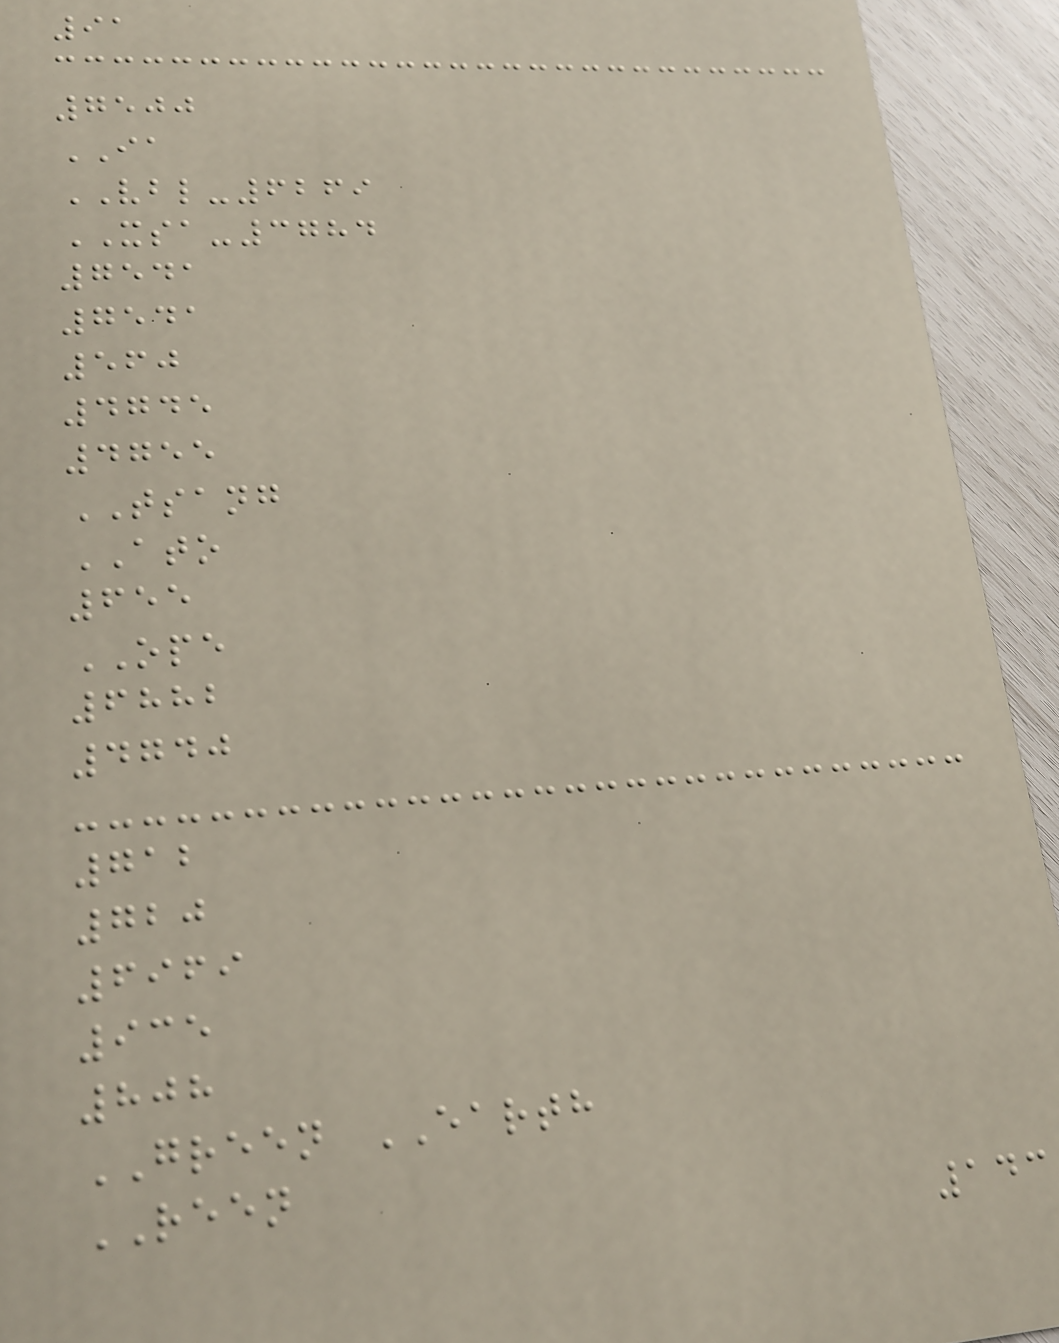91
7500
IA
VBL-6269
XSA-3784
7541
7541
560
4745
4755
TSANG
ATO
655
OPE
6882
4740
712
720
6969
935
808
GREEN EARTH
REEN
143
